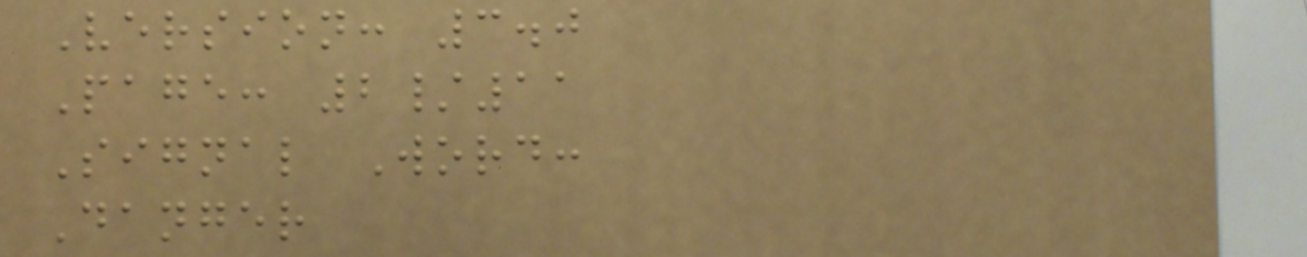Version: 3.0
Page: 2/11
Signal Word:
Danger
